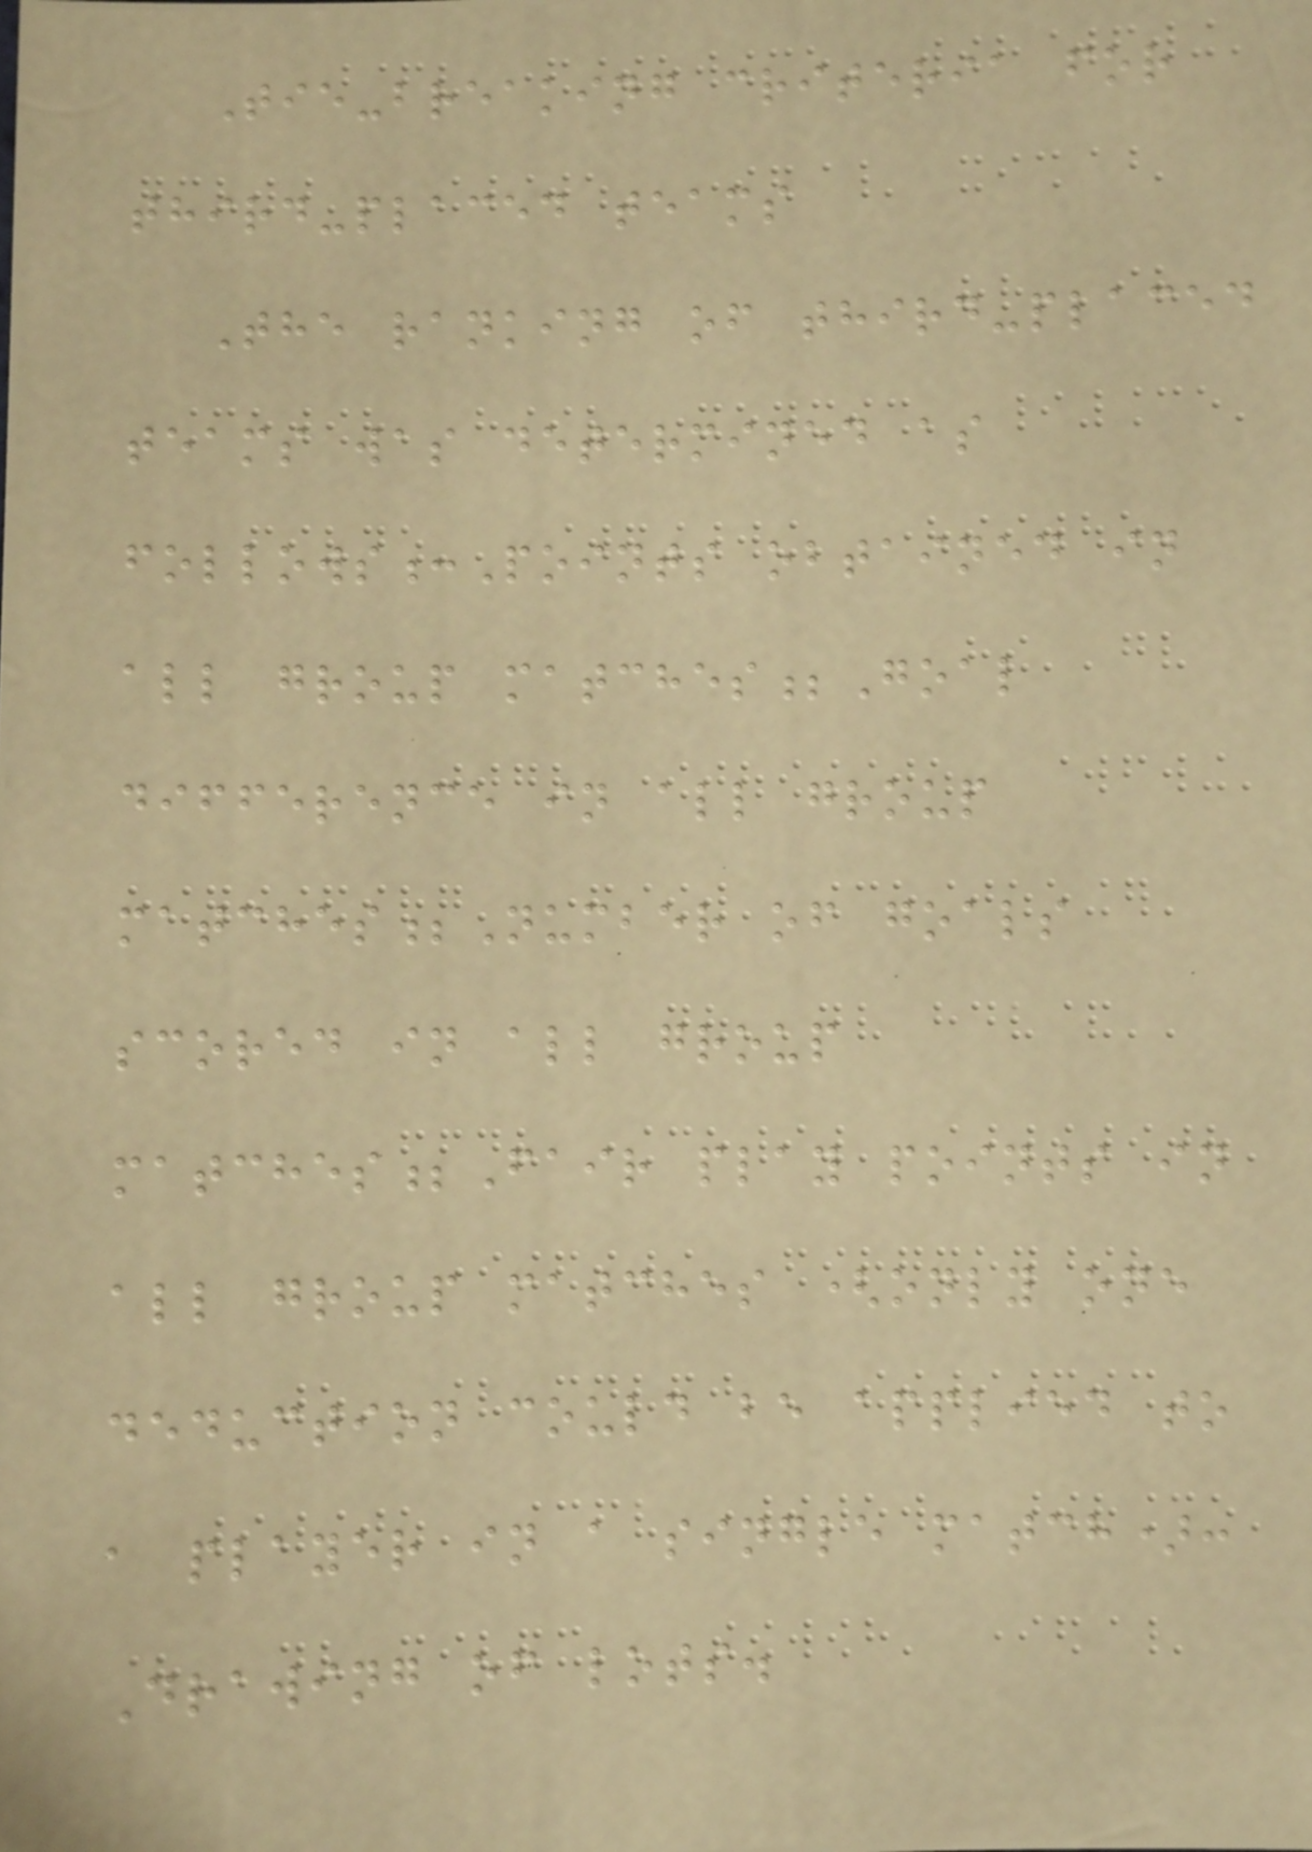Tie-breaking criteria for
third-placed teams
The ranking of third-placed
teams was determined as
follows:Points obtained in
all group matches;Goal
difference in all group
matches;Number of goals
scored in all group
matches;Fair play points in
all group matches (only one
deduction could be applied to
a player in a single match):
Drawing of lots.
